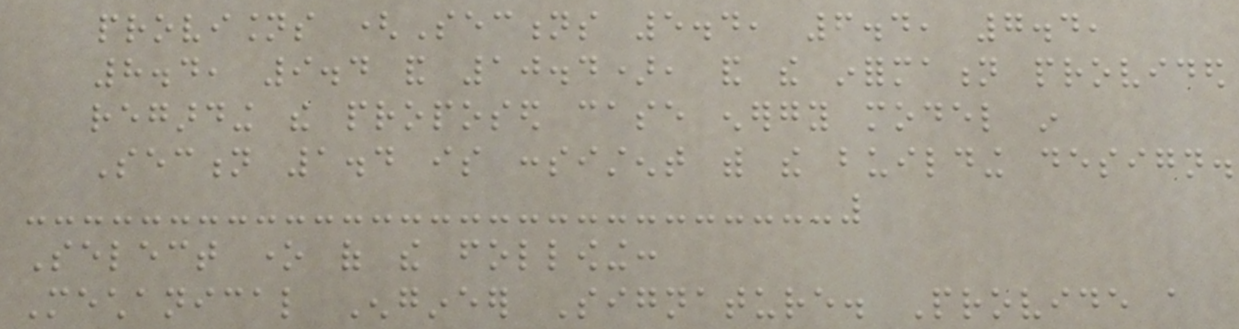provisions (Sections 5.4, 6.4, 7.4,
8.4, 9.4 and 10.4), and the information provided
regarding the proposed case energy model in
Section 1.4 is consistent with the building design.
Select one of the following:
Mechanical Engineer Signature. Provide a
